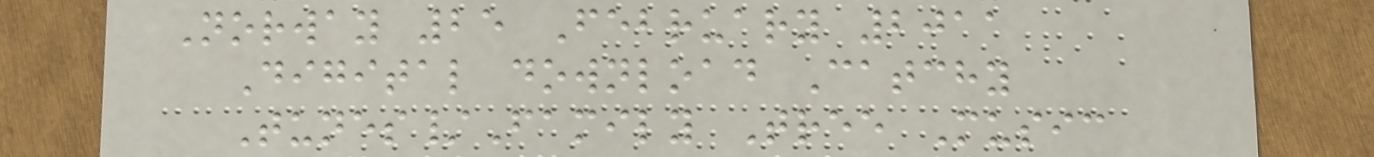Norway 25 February 2011
Digital download Catchy
Tunes/Family Tree Music
